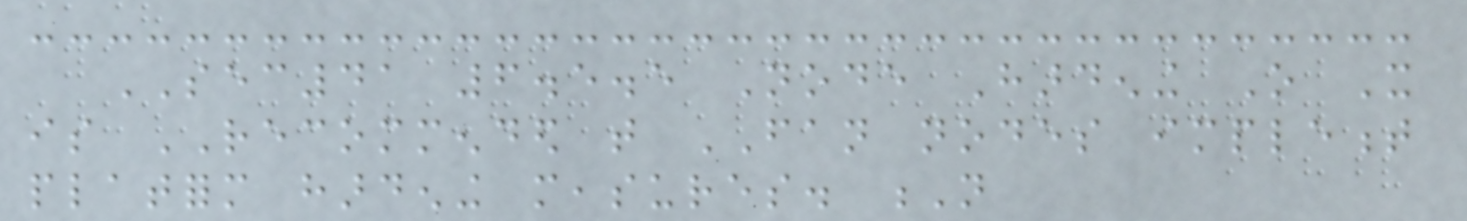SEC41 6.5.5 Node Hardening O It
is RECOMMENDED that FAN nodes implement
platform hardening measures. N
